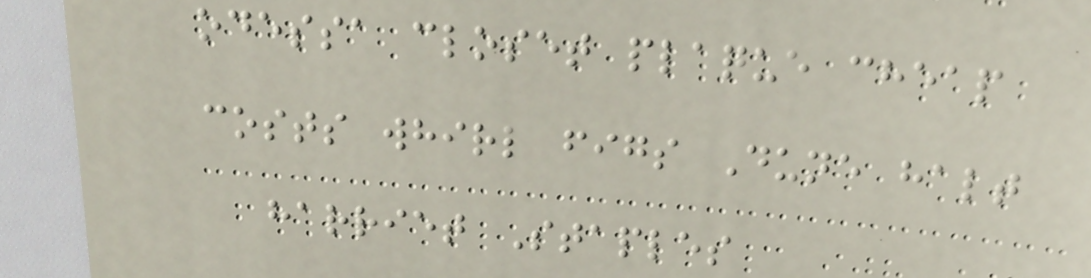odessa closet plaque cheap
costs whirl figs Dune halt
harriet Staples
